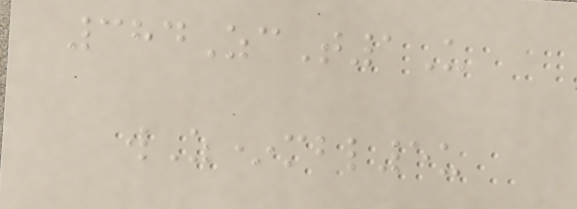384ZcT1U
wZ*mbl5u
